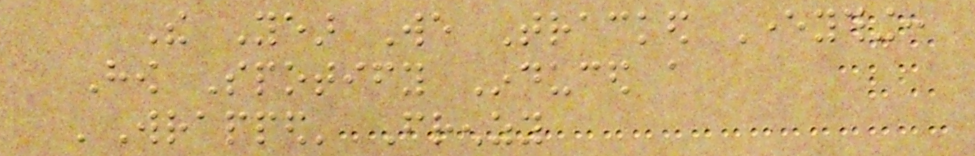The Year We Tracked Everything:
How Spotify Induced a
'Wrapped' Frenzy
